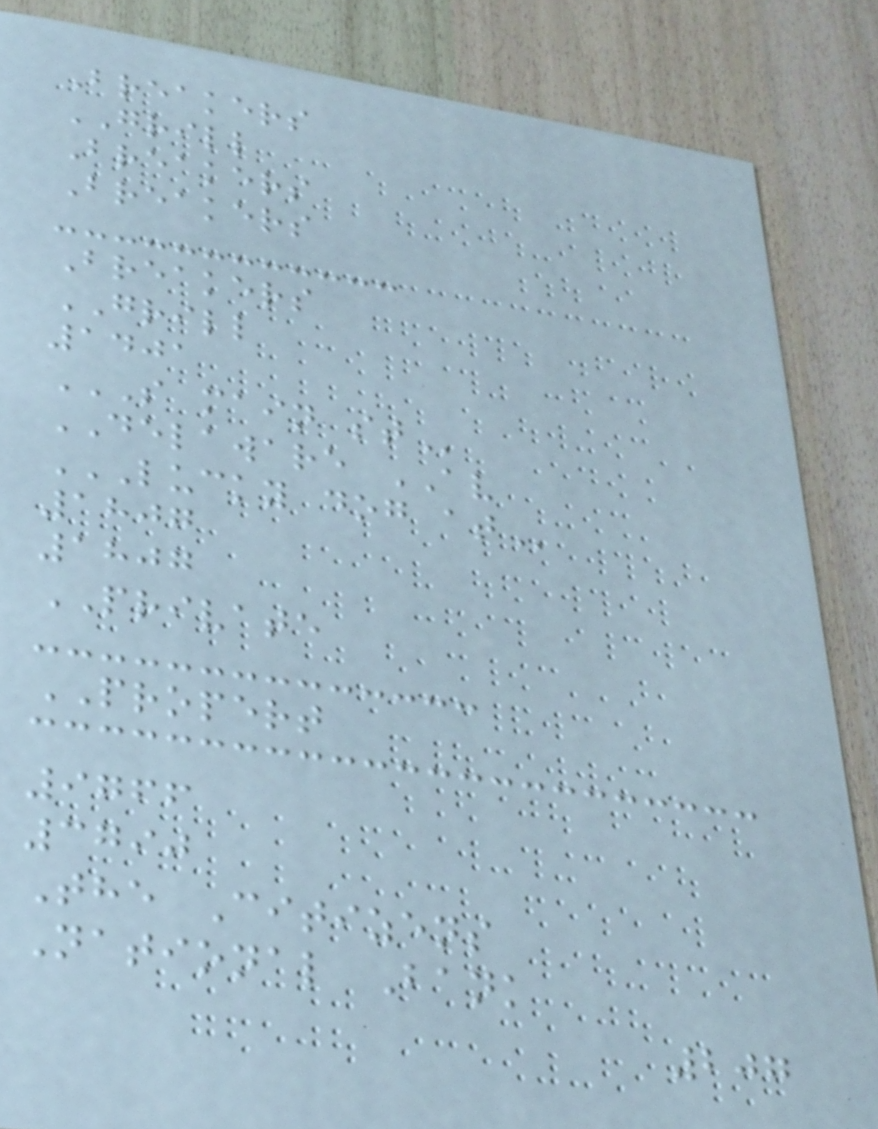Breakers
GRILL
Breakers
Breakers
Breakers
GRILL
1401
S MAIN ST
DELAWARE AV
LUCKY DOG AT
1807
1807
PRIVATE
PROPERT
9766
3790
The Citizens
National Bank
207
